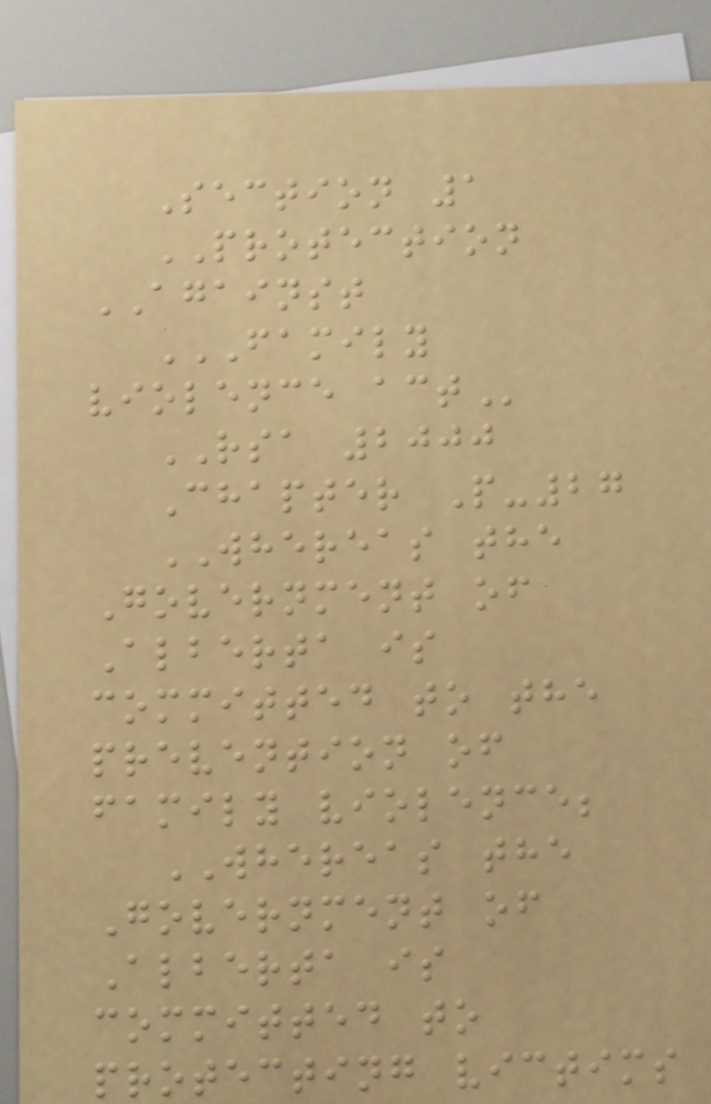Section 1
PROTECTION
AGAINST
FAMILY
VIOLENCE ACT
RSA 2000
Chapter P-27
WHEREAS the
Government of
Alberta is
committed to the
prevention of
family violence;
WHEREAS the
Government of
Alberta is
committed to
protecting victims
